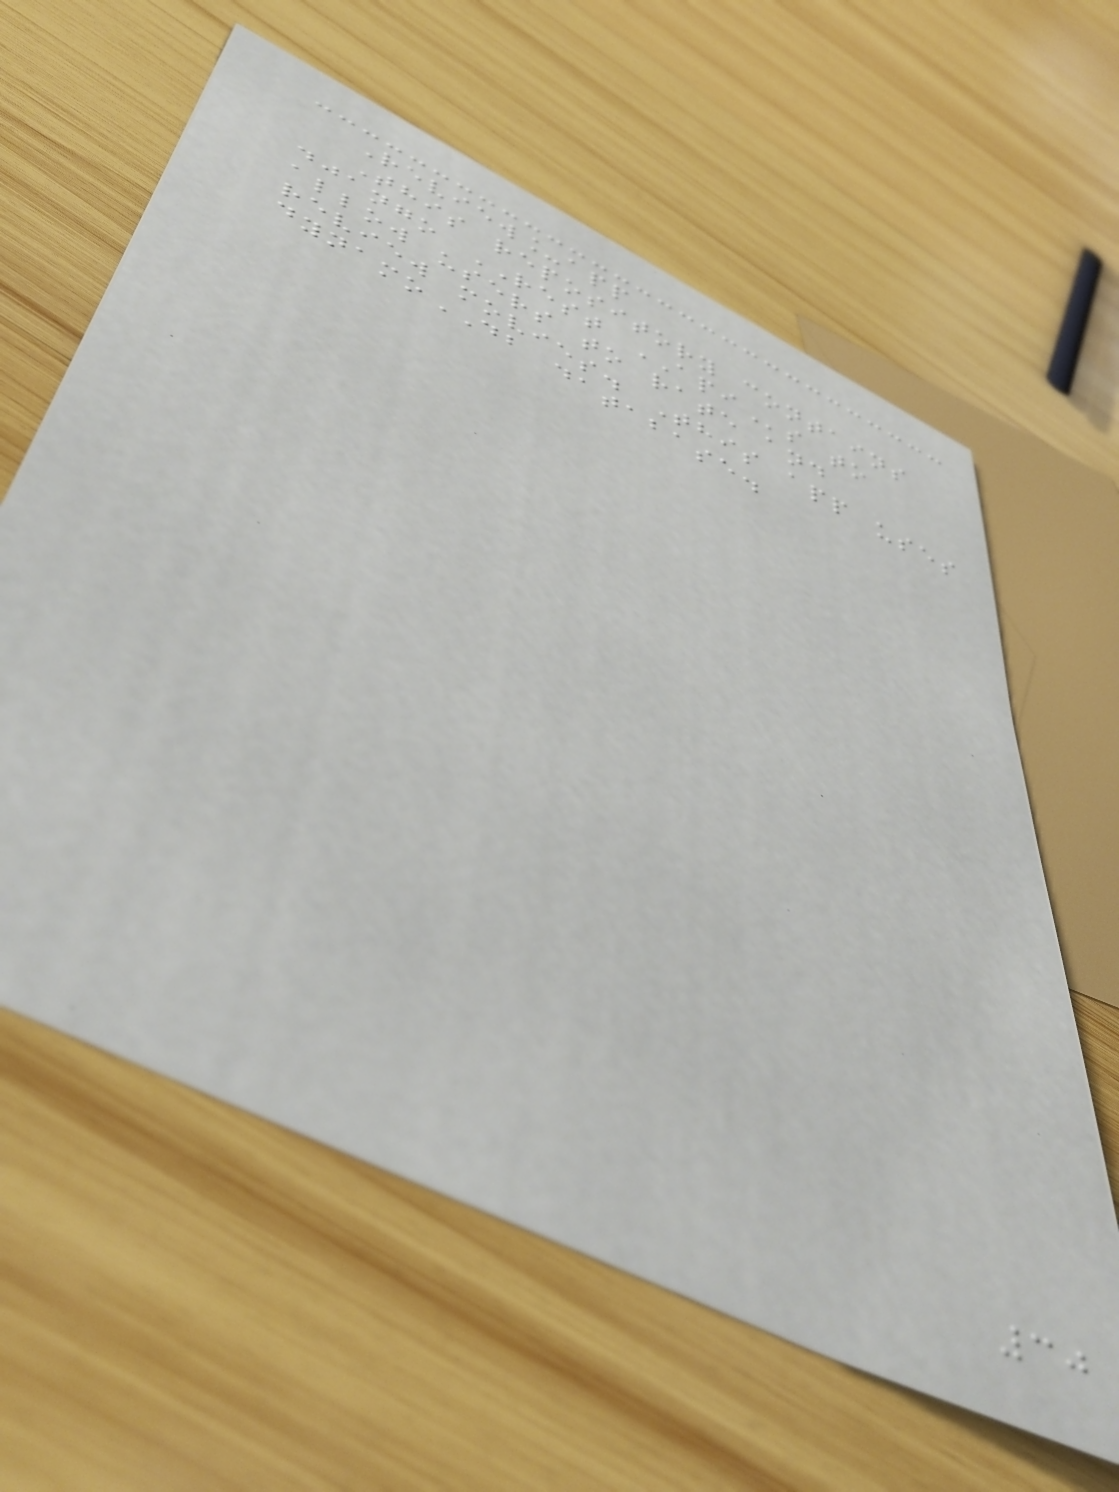Review_app
This repository contains
django REST APIs to
allow users to rate and
review movies. This app uses
dynamoDB database.
30
